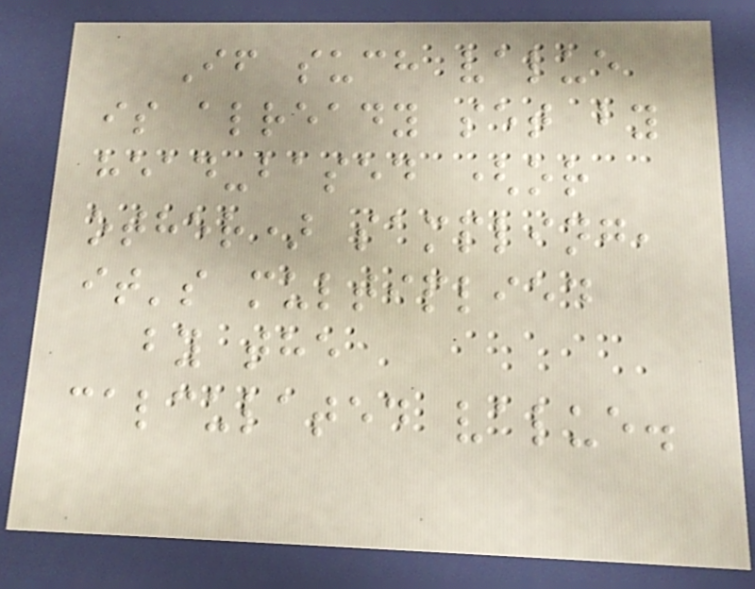If such value
is already set by
head-based (or
other) sampling,
it's multiplied
by the
calculated value.
